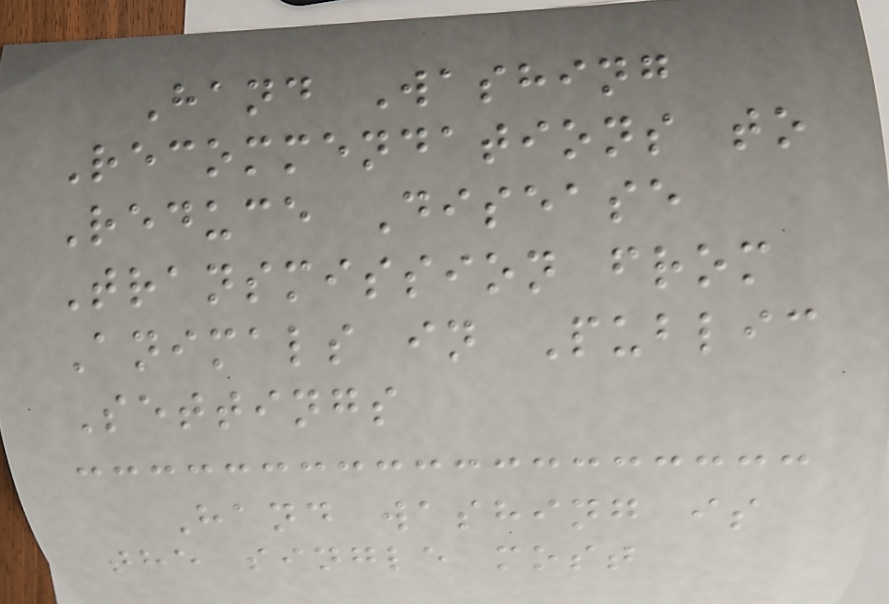Hand Washing
Recommendations to
Reduce Disease
Transmission from
Animals in Public
Settings
Hand washing is
the single most
